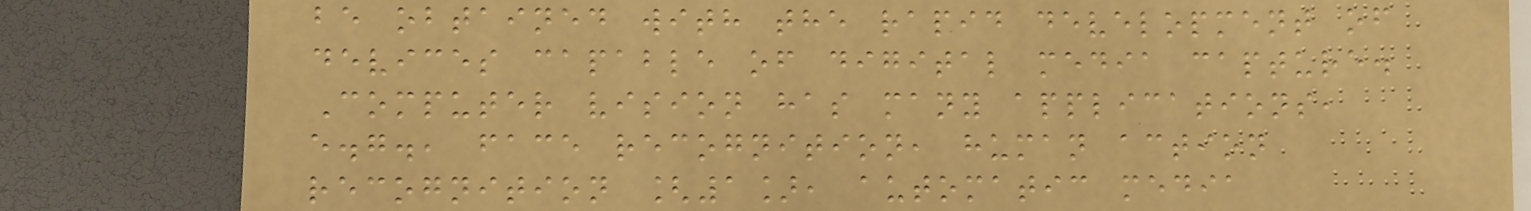be obtained with the rapid development of
devices capable of digital media capture.
Computer vision has many applications,
e.g., face recognition, human action
recognition [1], automatic media
